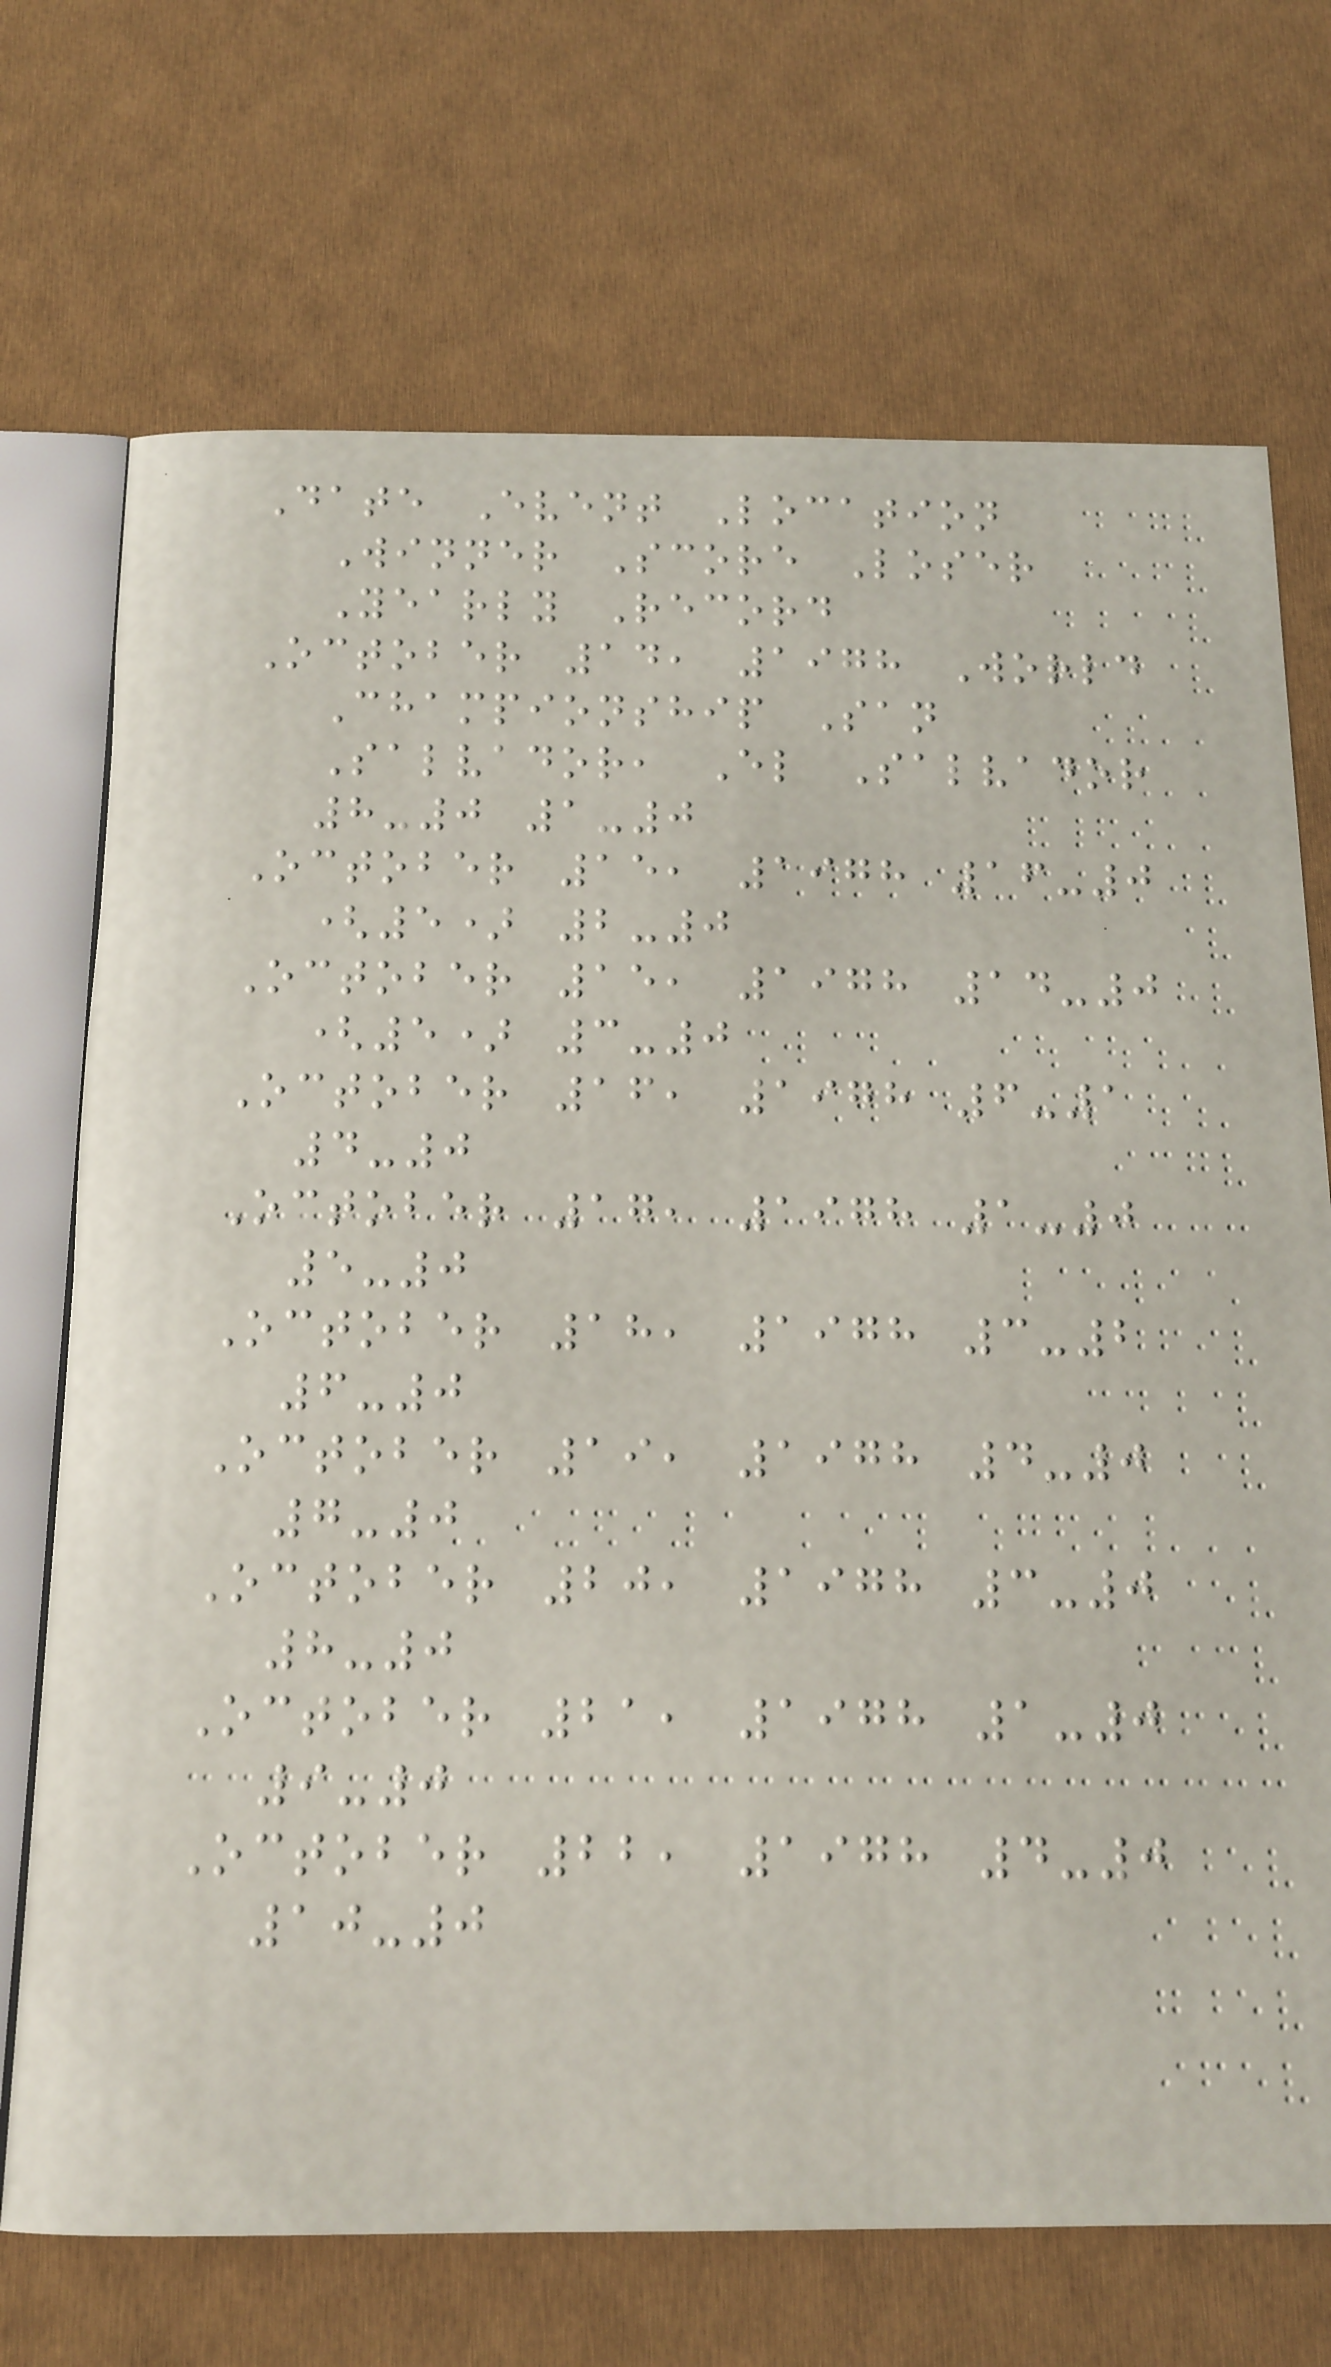Date Event Location
Winner Score Loser
Yearly Record
October 14, 1978 World
Championship San
Salvador, El Salvador
8-0 1-0
October 15, 1978 16-0
(5) 2-0
October 15, 1978 14-0
(5) 3-0
October 16, 1978 6-1
4-0
October 17, 1978 1-0
5-0
October 18, 1978 3-2
6-0
October 19, 1978 4-0
7-0
October 20, 1978 3-0
8-0
October 21, 1978 1-0
9-0
October 22, 1978 4-0
10-0
